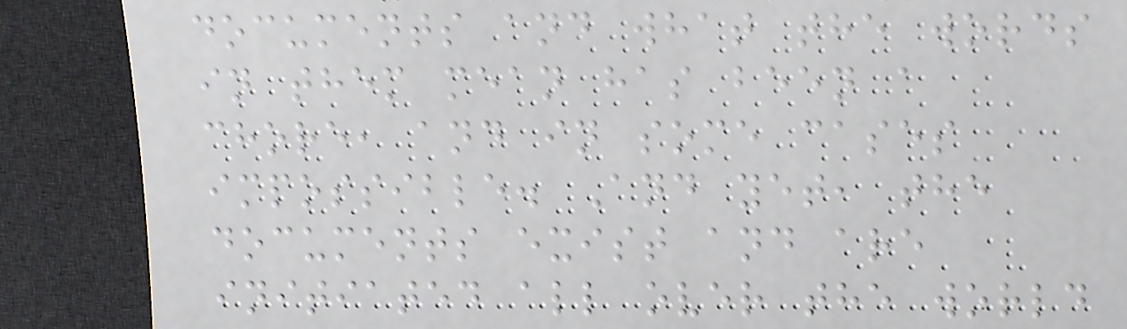documents and what the words
in them mean has been a
chore, and in some cases
impossible. And yet, the
documents exist and are
initiated all over the world
